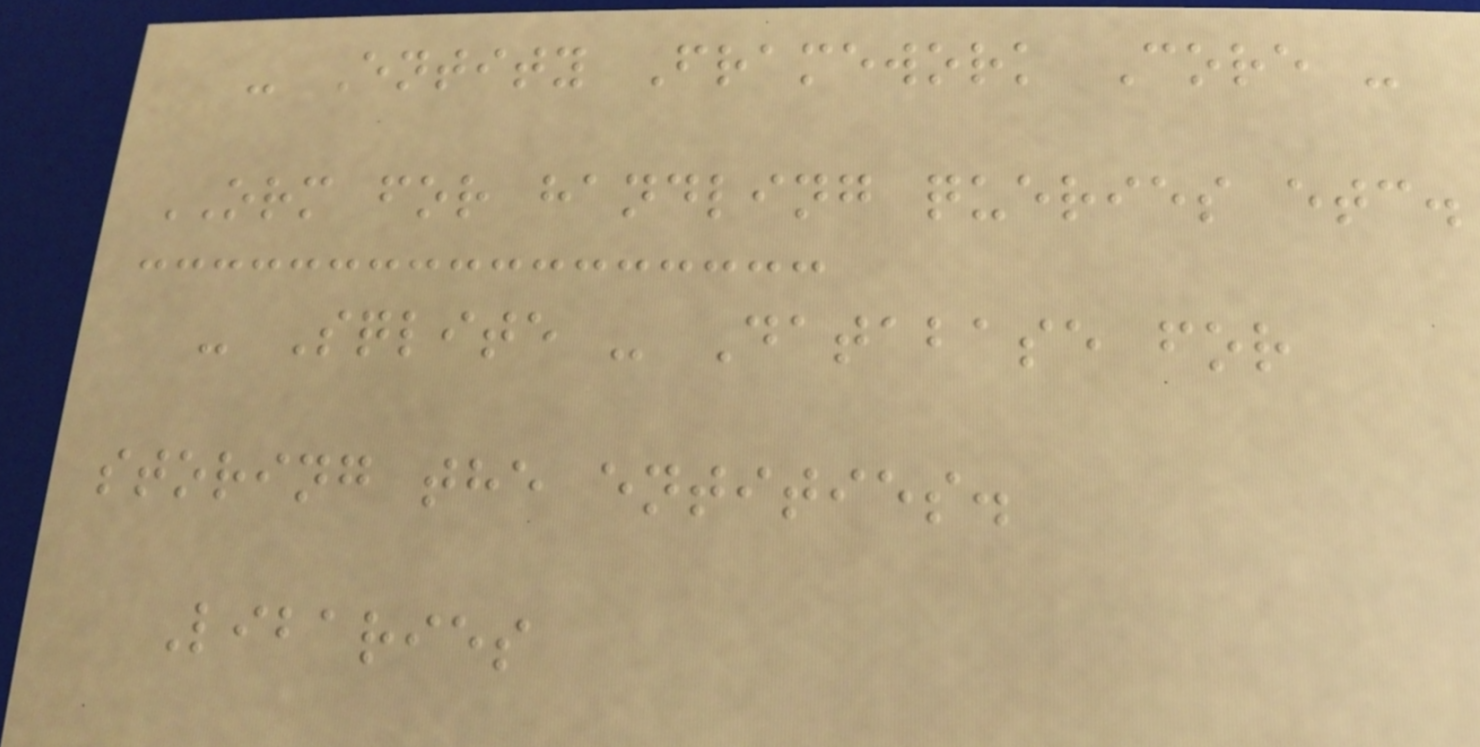- Entity Framework Core -
ORM for handling queries etc.
- Sqlite - Database for
storing the entities.
Libaries
